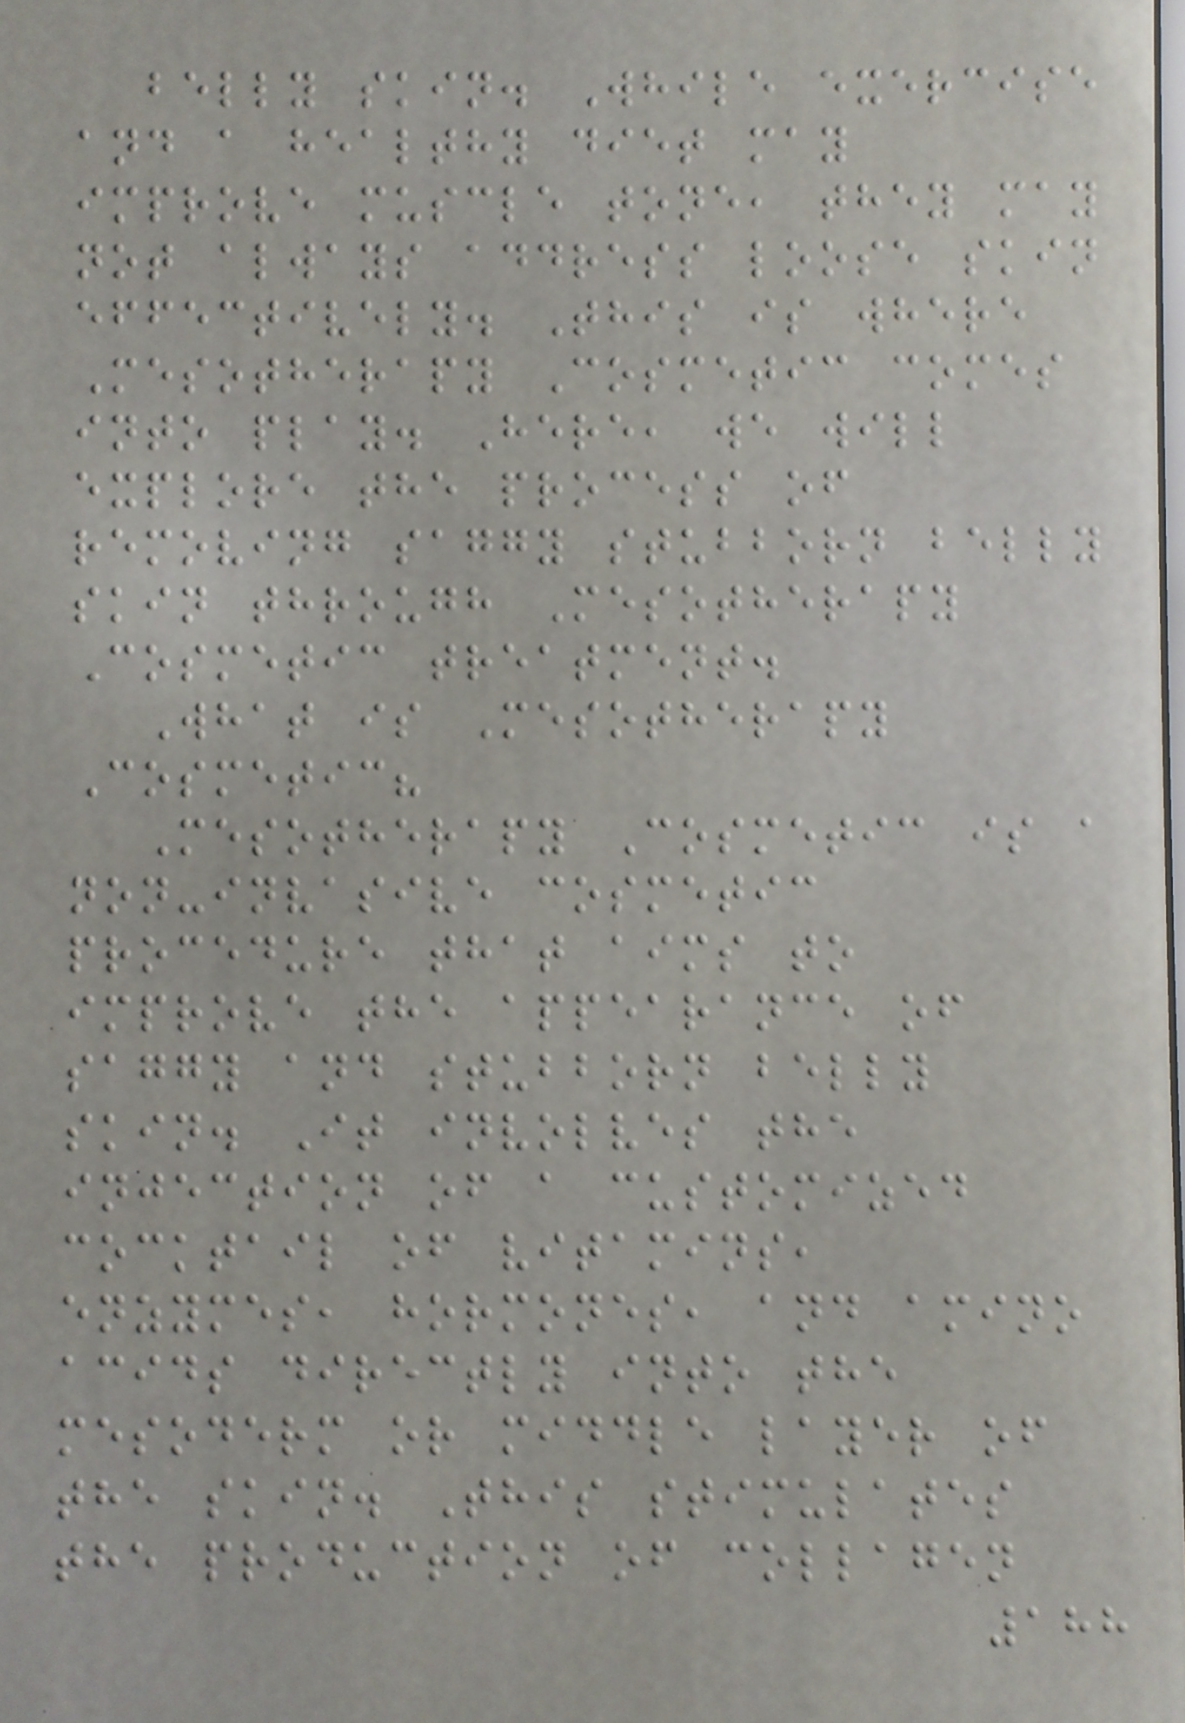belly skin. While exercise
and a healthy diet may
improve muscle tone, they may
not always address loose skin
effectively. This is where
Mesotherapy Cosmetic comes
into play. Here, we will
explore the process of
removing saggy stubborn belly
skin through Mesotherapy
Cosmetic treatment.
What is Mesotherapy
Cosmetic?
Mesotherapy Cosmetic is a
non-invasive cosmetic
procedure that aims to
improve the appearance of
saggy and stubborn belly
skin. It involves the
injection of a customized
cocktail of vitamins,
enzymes, hormones, and amino
acids directly into the
mesoderm or middle layer of
the skin. This stimulates
the production of collagen
188
